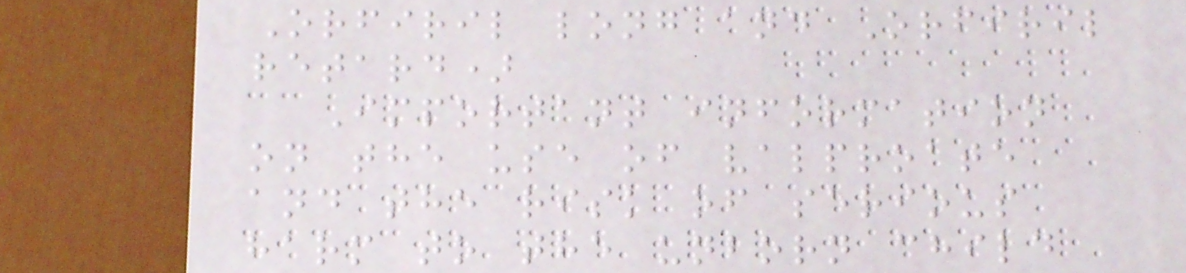Orfiril long and Orfiril
retard)
Important information
on the use of valproate
and the risk of serious
harm to the unborn child
